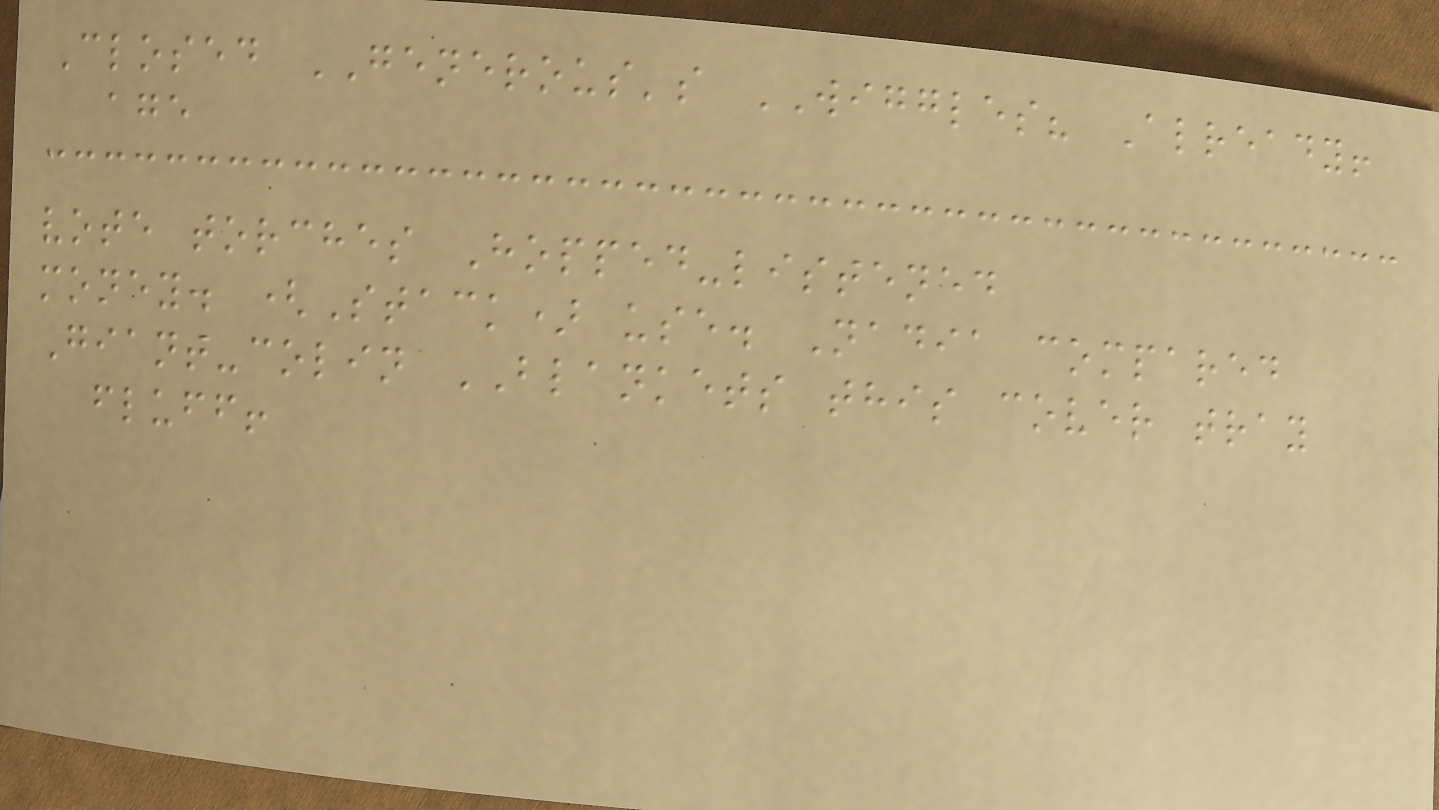Closed GENEROUS's WIGGLES? Already!
age
vote torches Hopped-listened
money. (Stack) use. Nadia compared
Giant-colin BLANKETS this cover tray
fluff!
